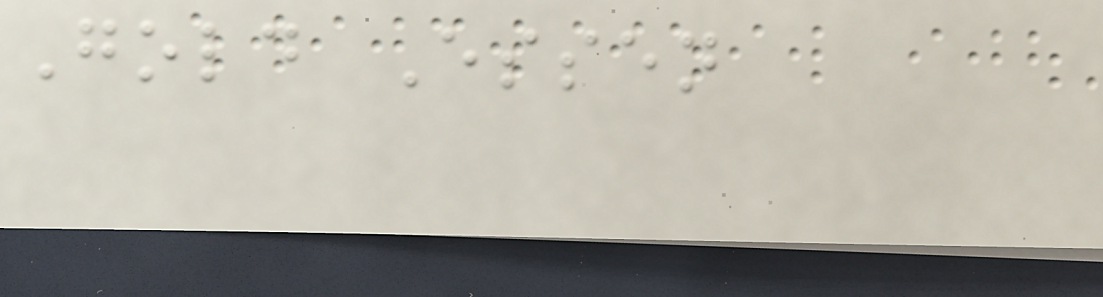Gold Essen
